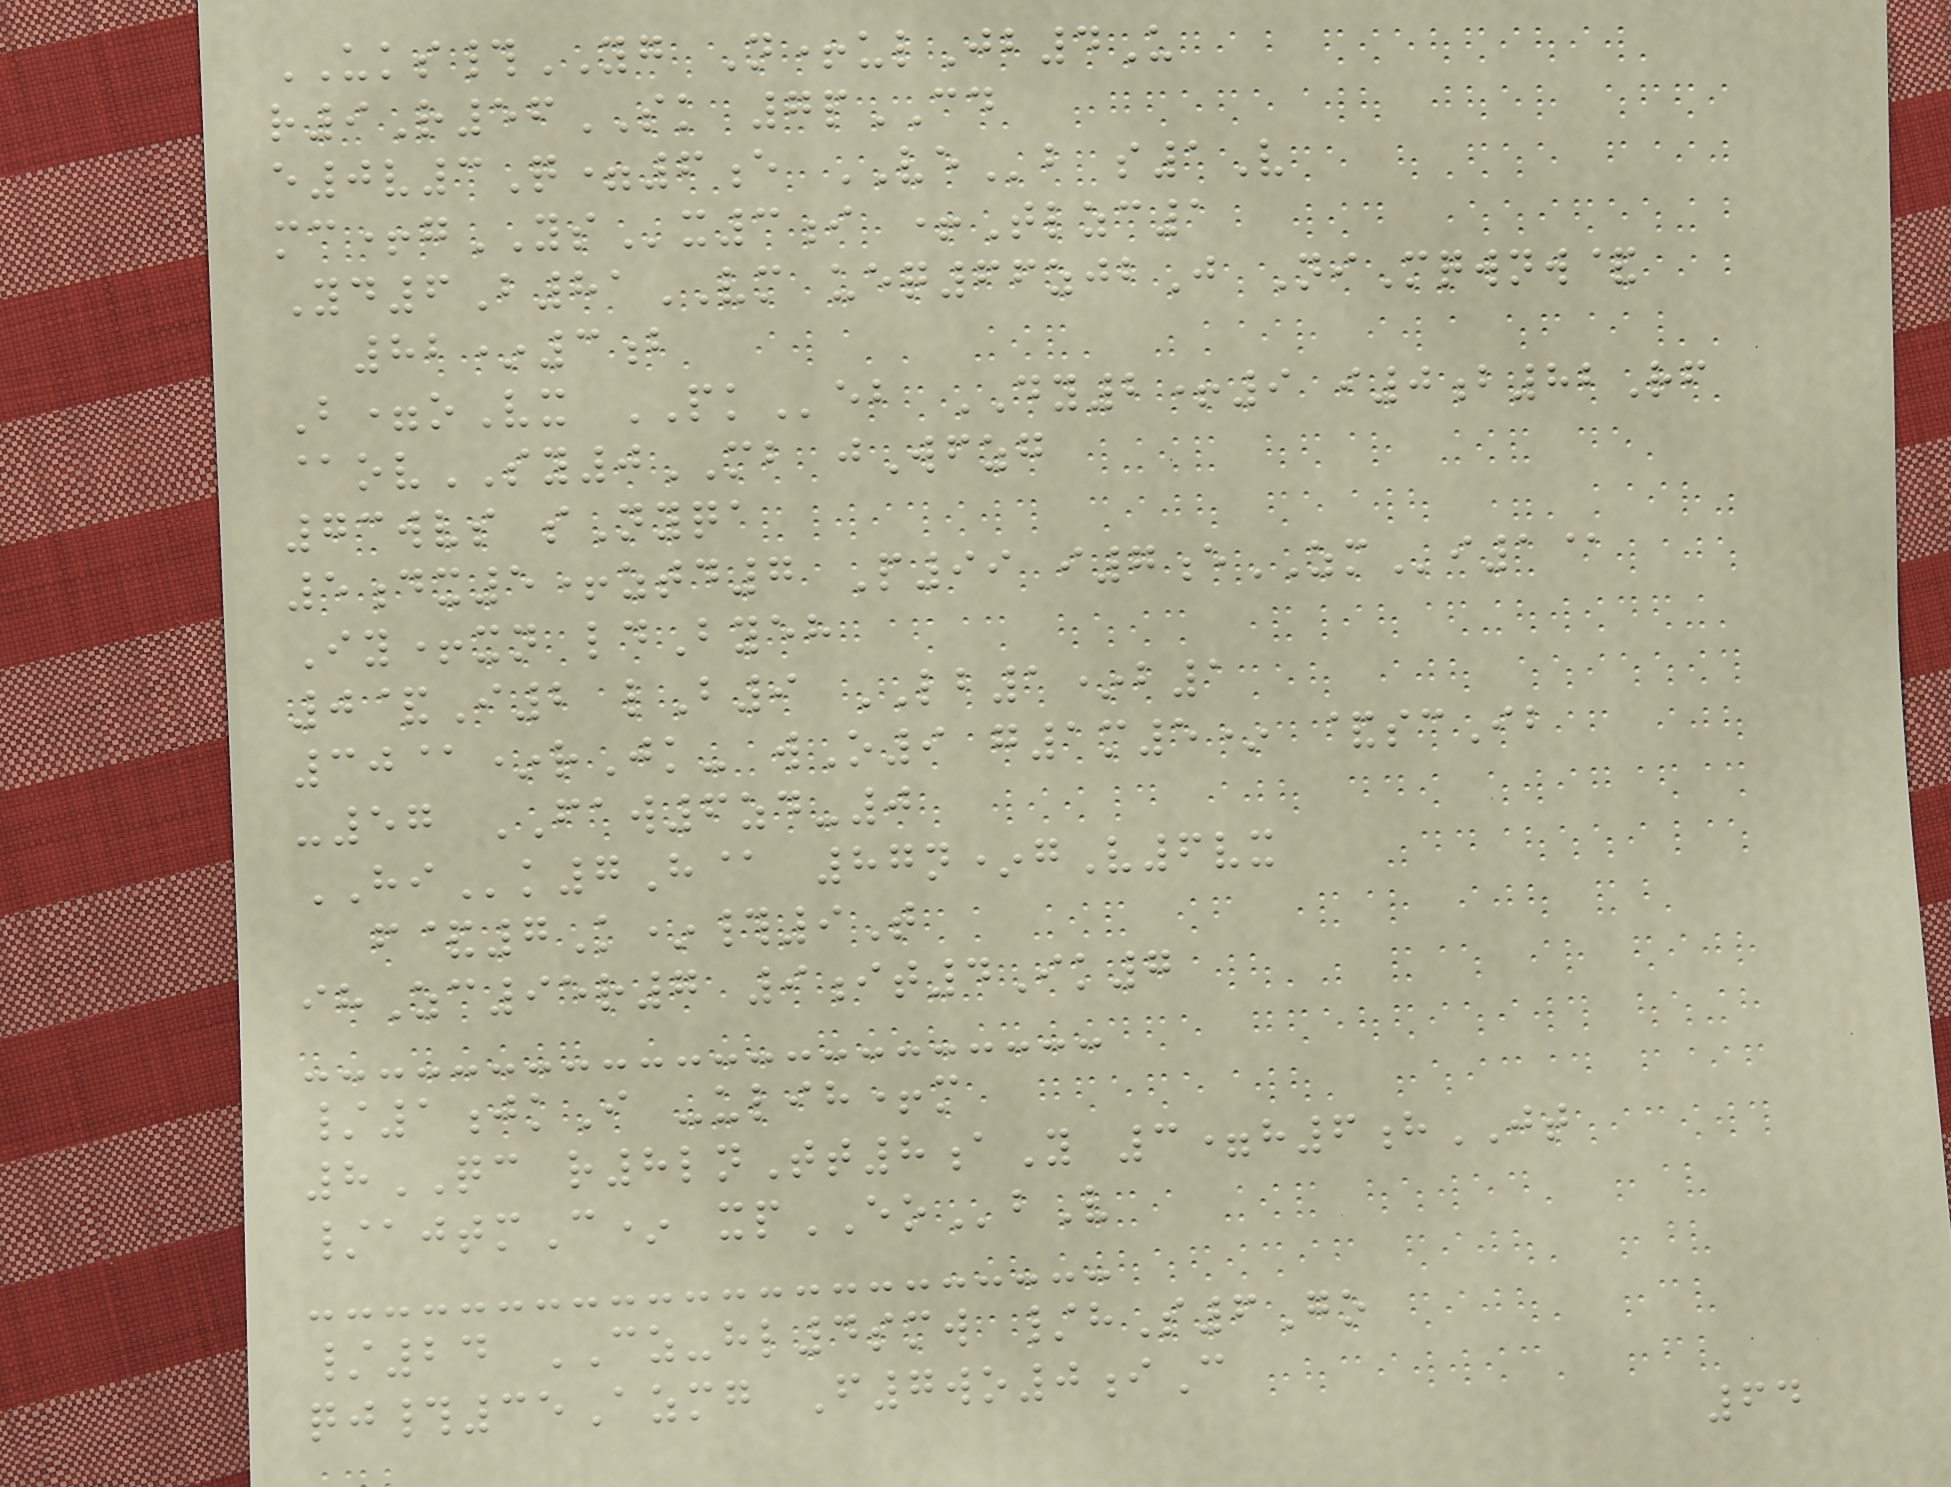UKS#YG N+ulJb4U
r9R56SK 7pCD
e0v3Q=6e VEb s1V
mc+gYSx3i +Tlzc1
Yd6B81VM ueq66zjbJ NiMqwnw&
82*3b
B=oVx PKeb DY2+9 i0b82Rf
@ovSY0MB jWfzg
73wvs sNyqa
5dx5+ztd7 P99 i7eZMi1@
Iy+xn ldByeh
0&I2 lB9 LB1*b1
30@*rJk- wO9 g1m5* &scIb
-57 FAW6zd-0
HIk7H@ 87n*gV6vx
f&7K*#9T
ihZc95r7 9it4Ik7
/1jkI -ulih+m
8QC r8lnTt8aY 3=h6hJT
/ajtmC* xpEObV
/24 CZ-hl4smw /hS6Go
qj#35Azmg F7wo0iC
64
